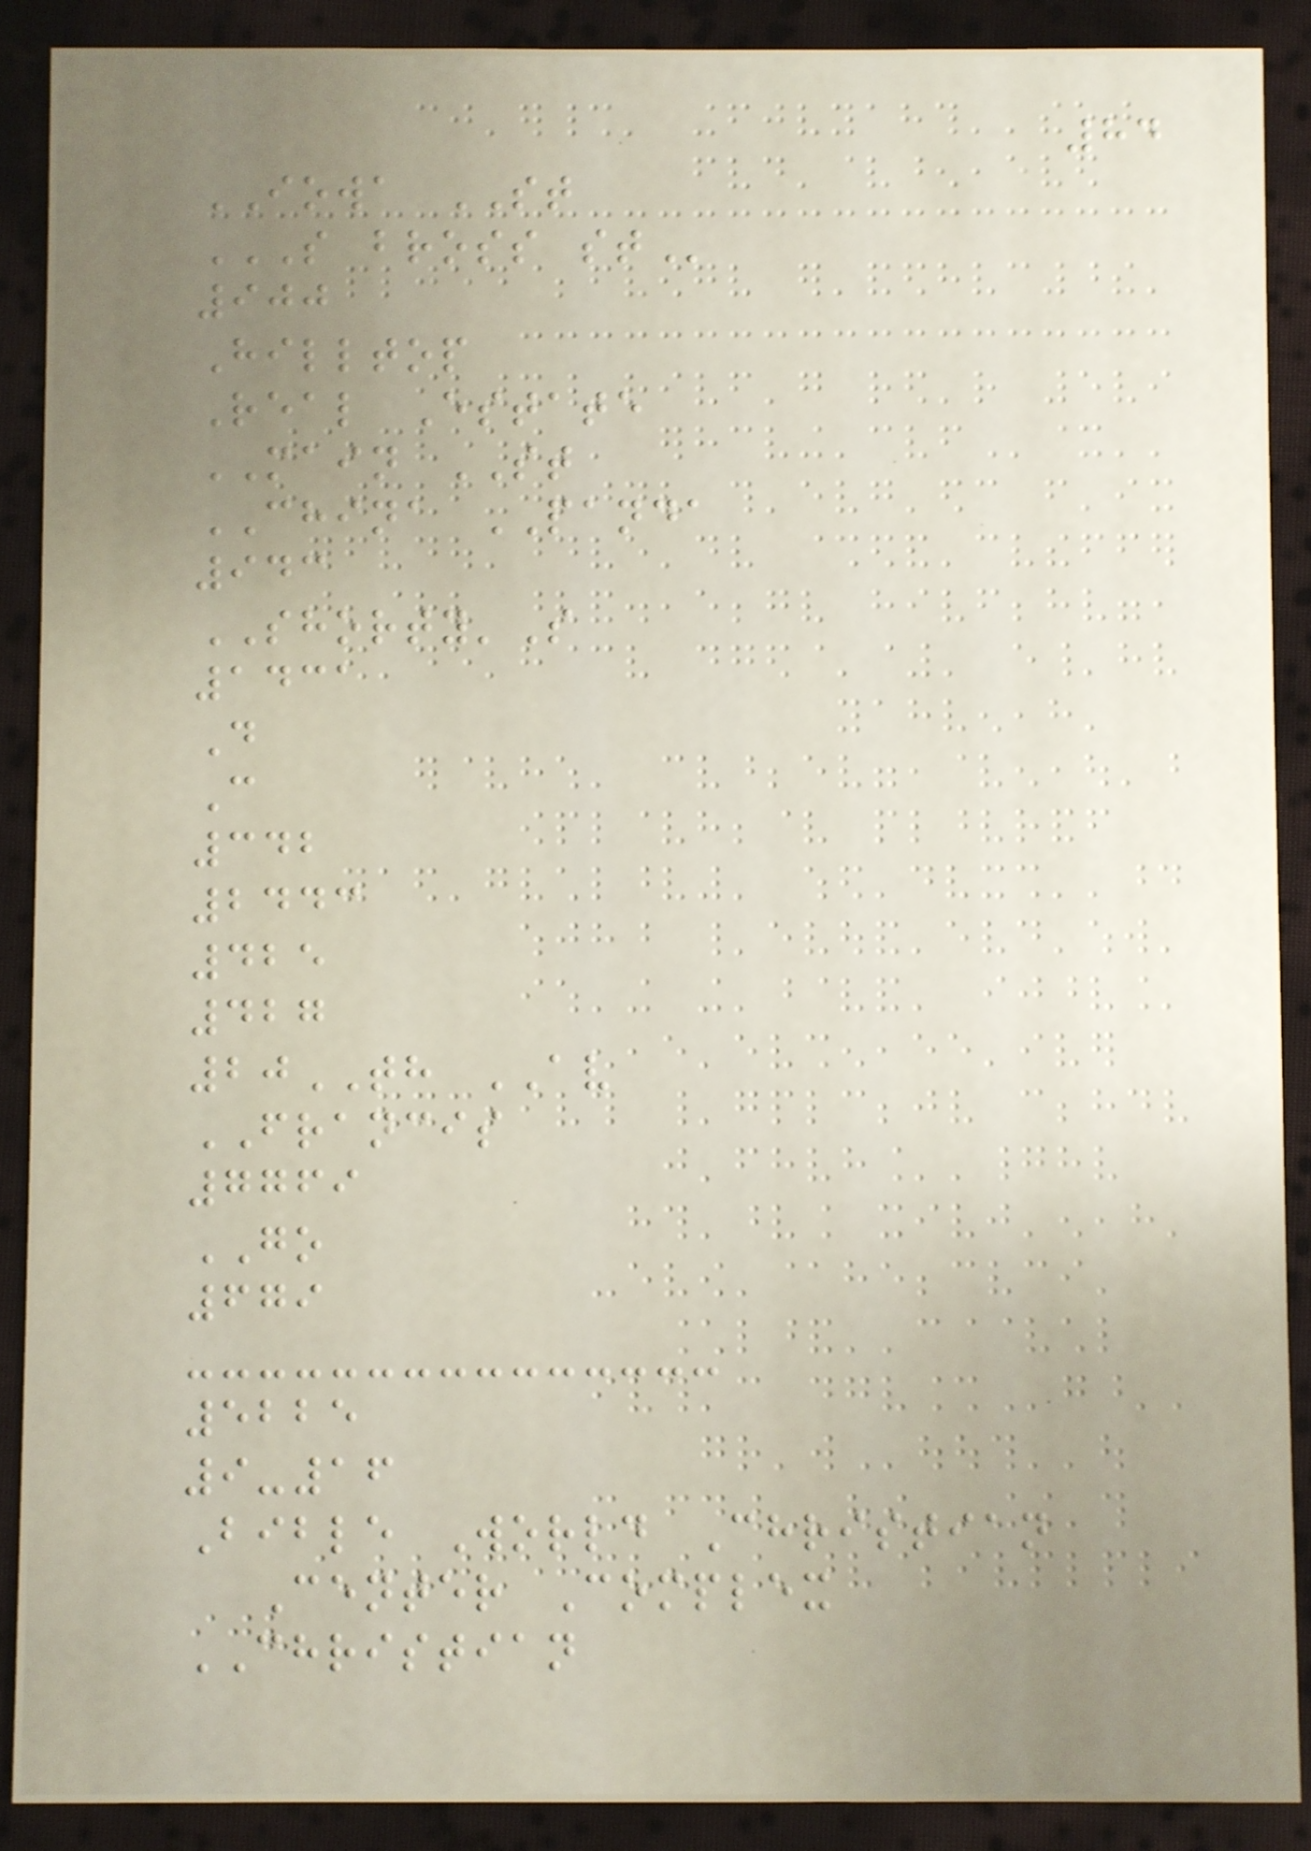84
IOWA ST
S BROSS ST
900
Hilltop
Real Estate
MAIN ST
CHINA PANDA
943
SHORTY'S
1431
D
C
342
2443
425
427
20TH AV
FRANCIS
7769
GO
679
5225
9-16
Bible World Christian
Center Complex
CHRISTIAN
